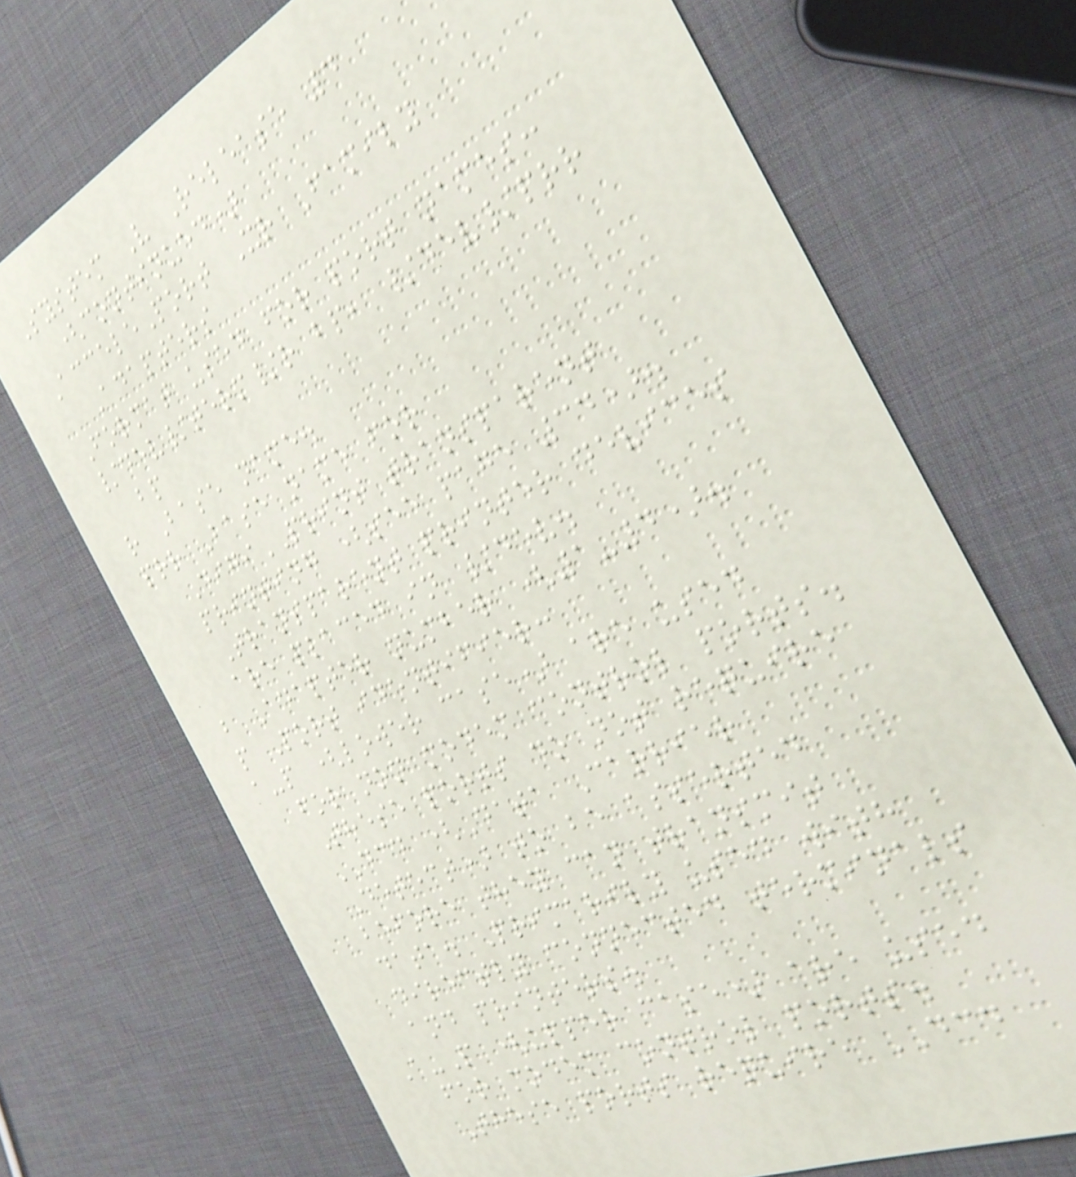System V Release 4
(continued)
AccelePort Xr Family
Adapters
Format used for port names:
/dev/term/r bp, /dev/prr
bp
r Base name.
prr Base name for
DigiPRINT transparent
printing (see page 34).
Transparent printer devices
are placed in /dev.
b Adapter number (1-4).
p Port identifier:
a-p (lower case) are used
for non modem control ports.
These ports do not require
DCD (Data Carrier
Detect) to be asserted
before they can transmit
data. Primarily used with
directly connected terminals
and printers.
A-P (upper case) are used
for modem control ports.
These ports require DCD
